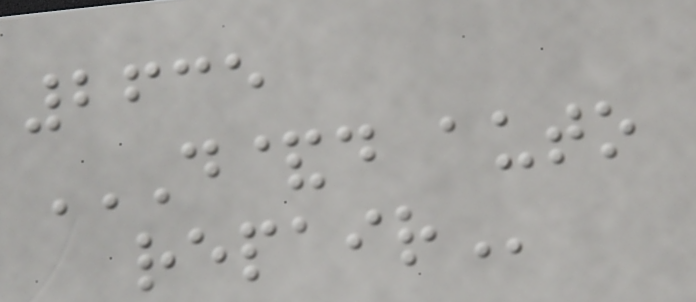2635
D&D AUTO
REPAIR
